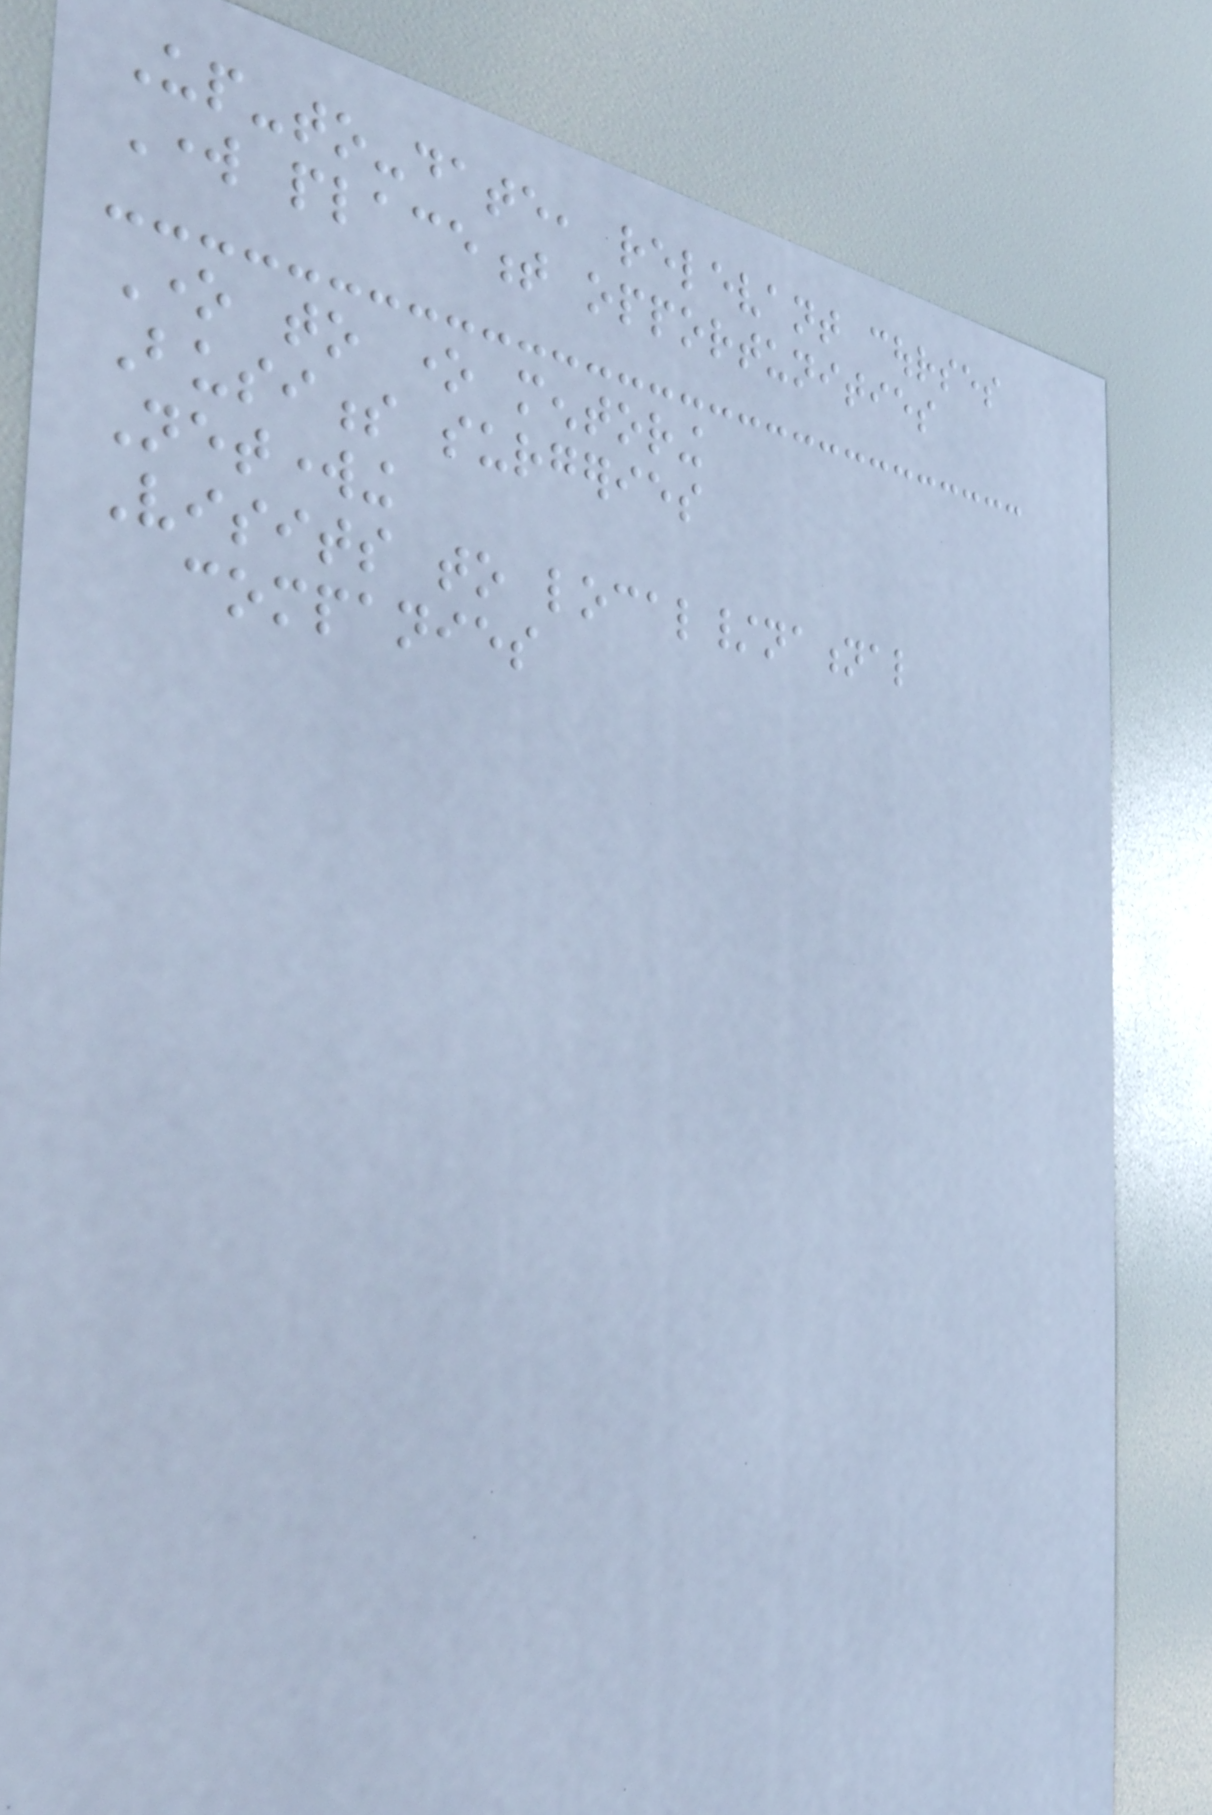Up-to-date, relevant courses
Work placement opportunities
One to one mentoring
Business surgeries
Networking
Visits to local/national
companies
